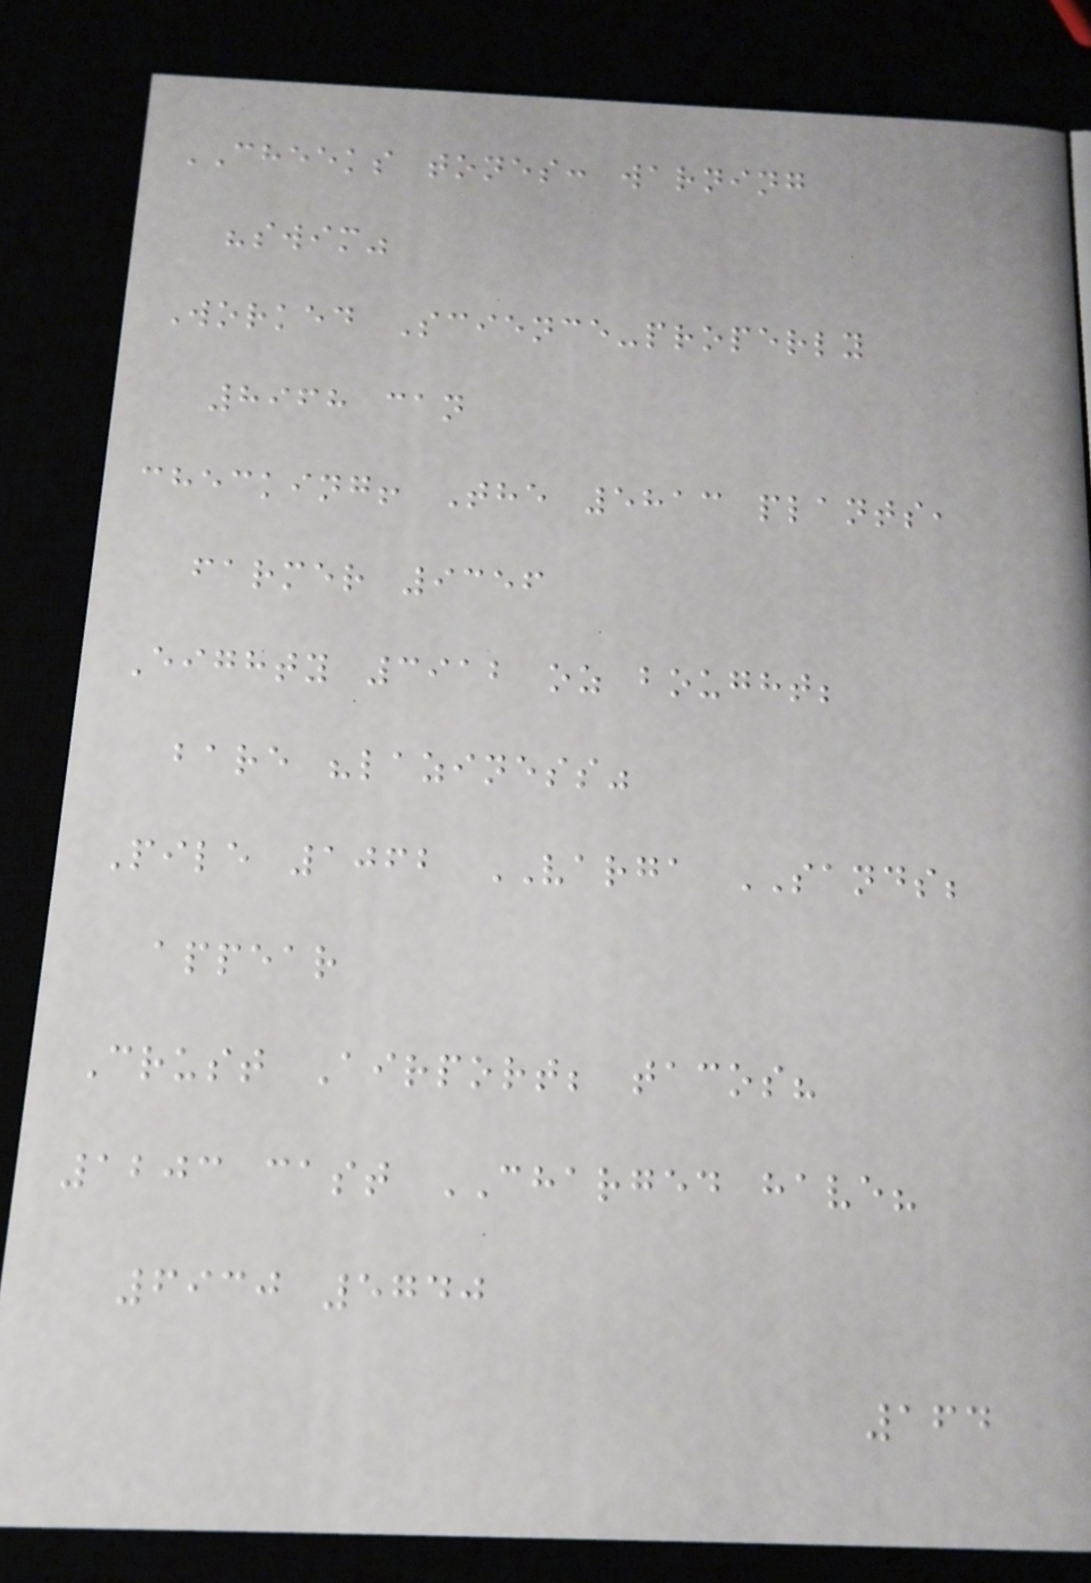CHEEKS tones: warning
"swim"
Worked Science-properly
8968 can
checking! The 5813 plants,
farmer 9356
Eighty 3912 oz bought;
bare "laziness"
Pile 1062 VARGA SANDS;
appear
Crust Airport; tacos?
1203 cast CHARGED have?
6930 5740
164
